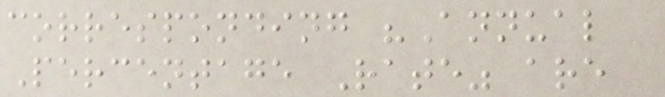corresponding "Annual
Percentage Rate" are
